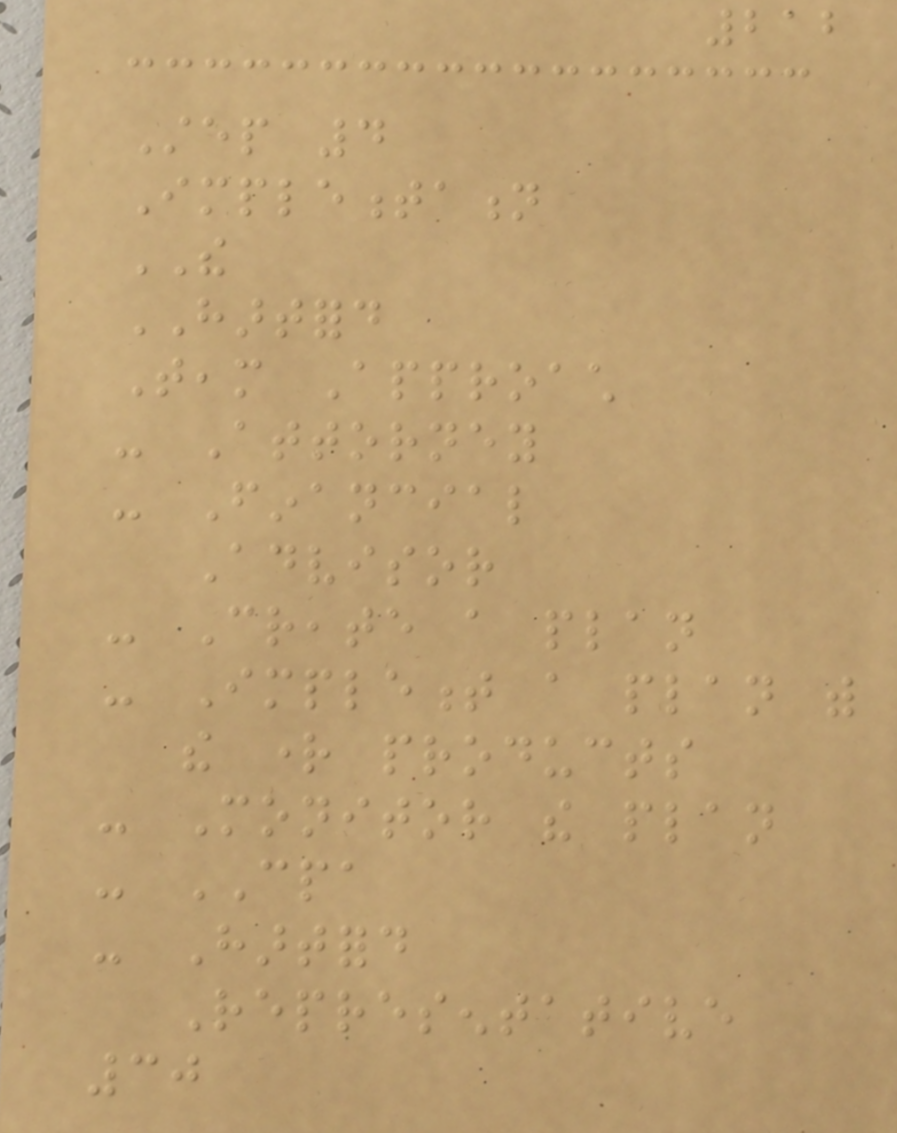212
Step 4
Implementation
THE
HARTFORD
Team Approach
- Attorney
- Financial
Advisor
- Create a plan
- Implement a plan with
the right products
- Monitor the plan
- CPA
- Hartford
Representative
30
